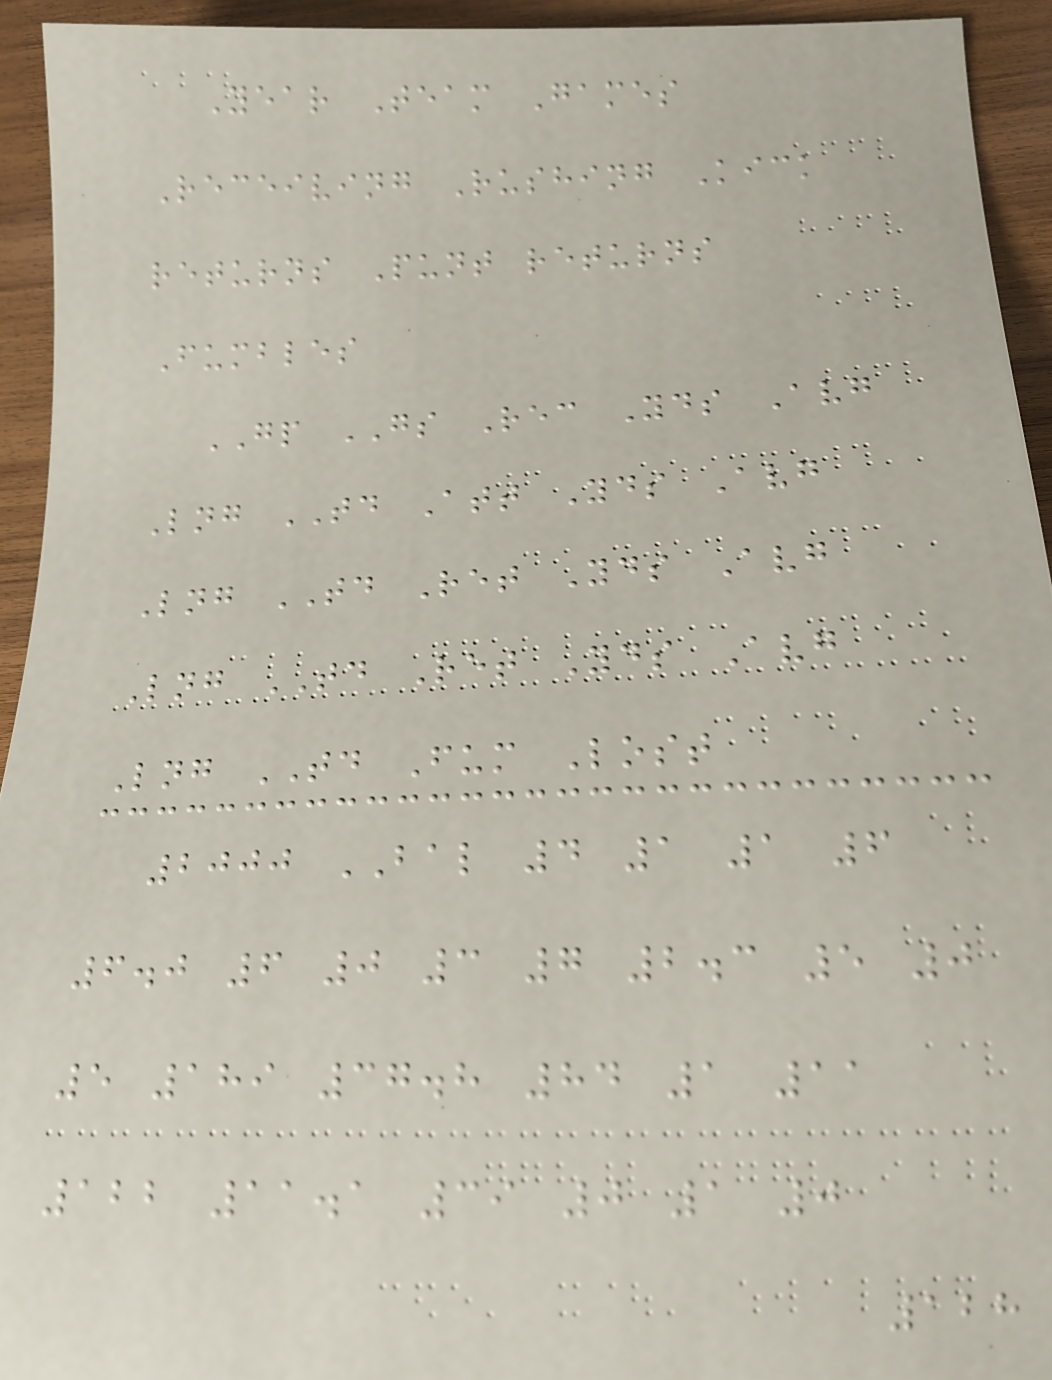Year Team Games
Receiving Rushing Kick
returns Punt returns
Fumbles
GP GS Rec Yds Avg
Lng TD Att Yds Avg
Lng TD Ret Yds Avg
Lng TD Ret Yds Avg
Lng TD Fum Lost
2000 BAL 4 1 1 6
6.0 6 0 3 7 2.3 5 0
5 189 37.8 84 1 11
122 11.1 39 0 1 0
128
